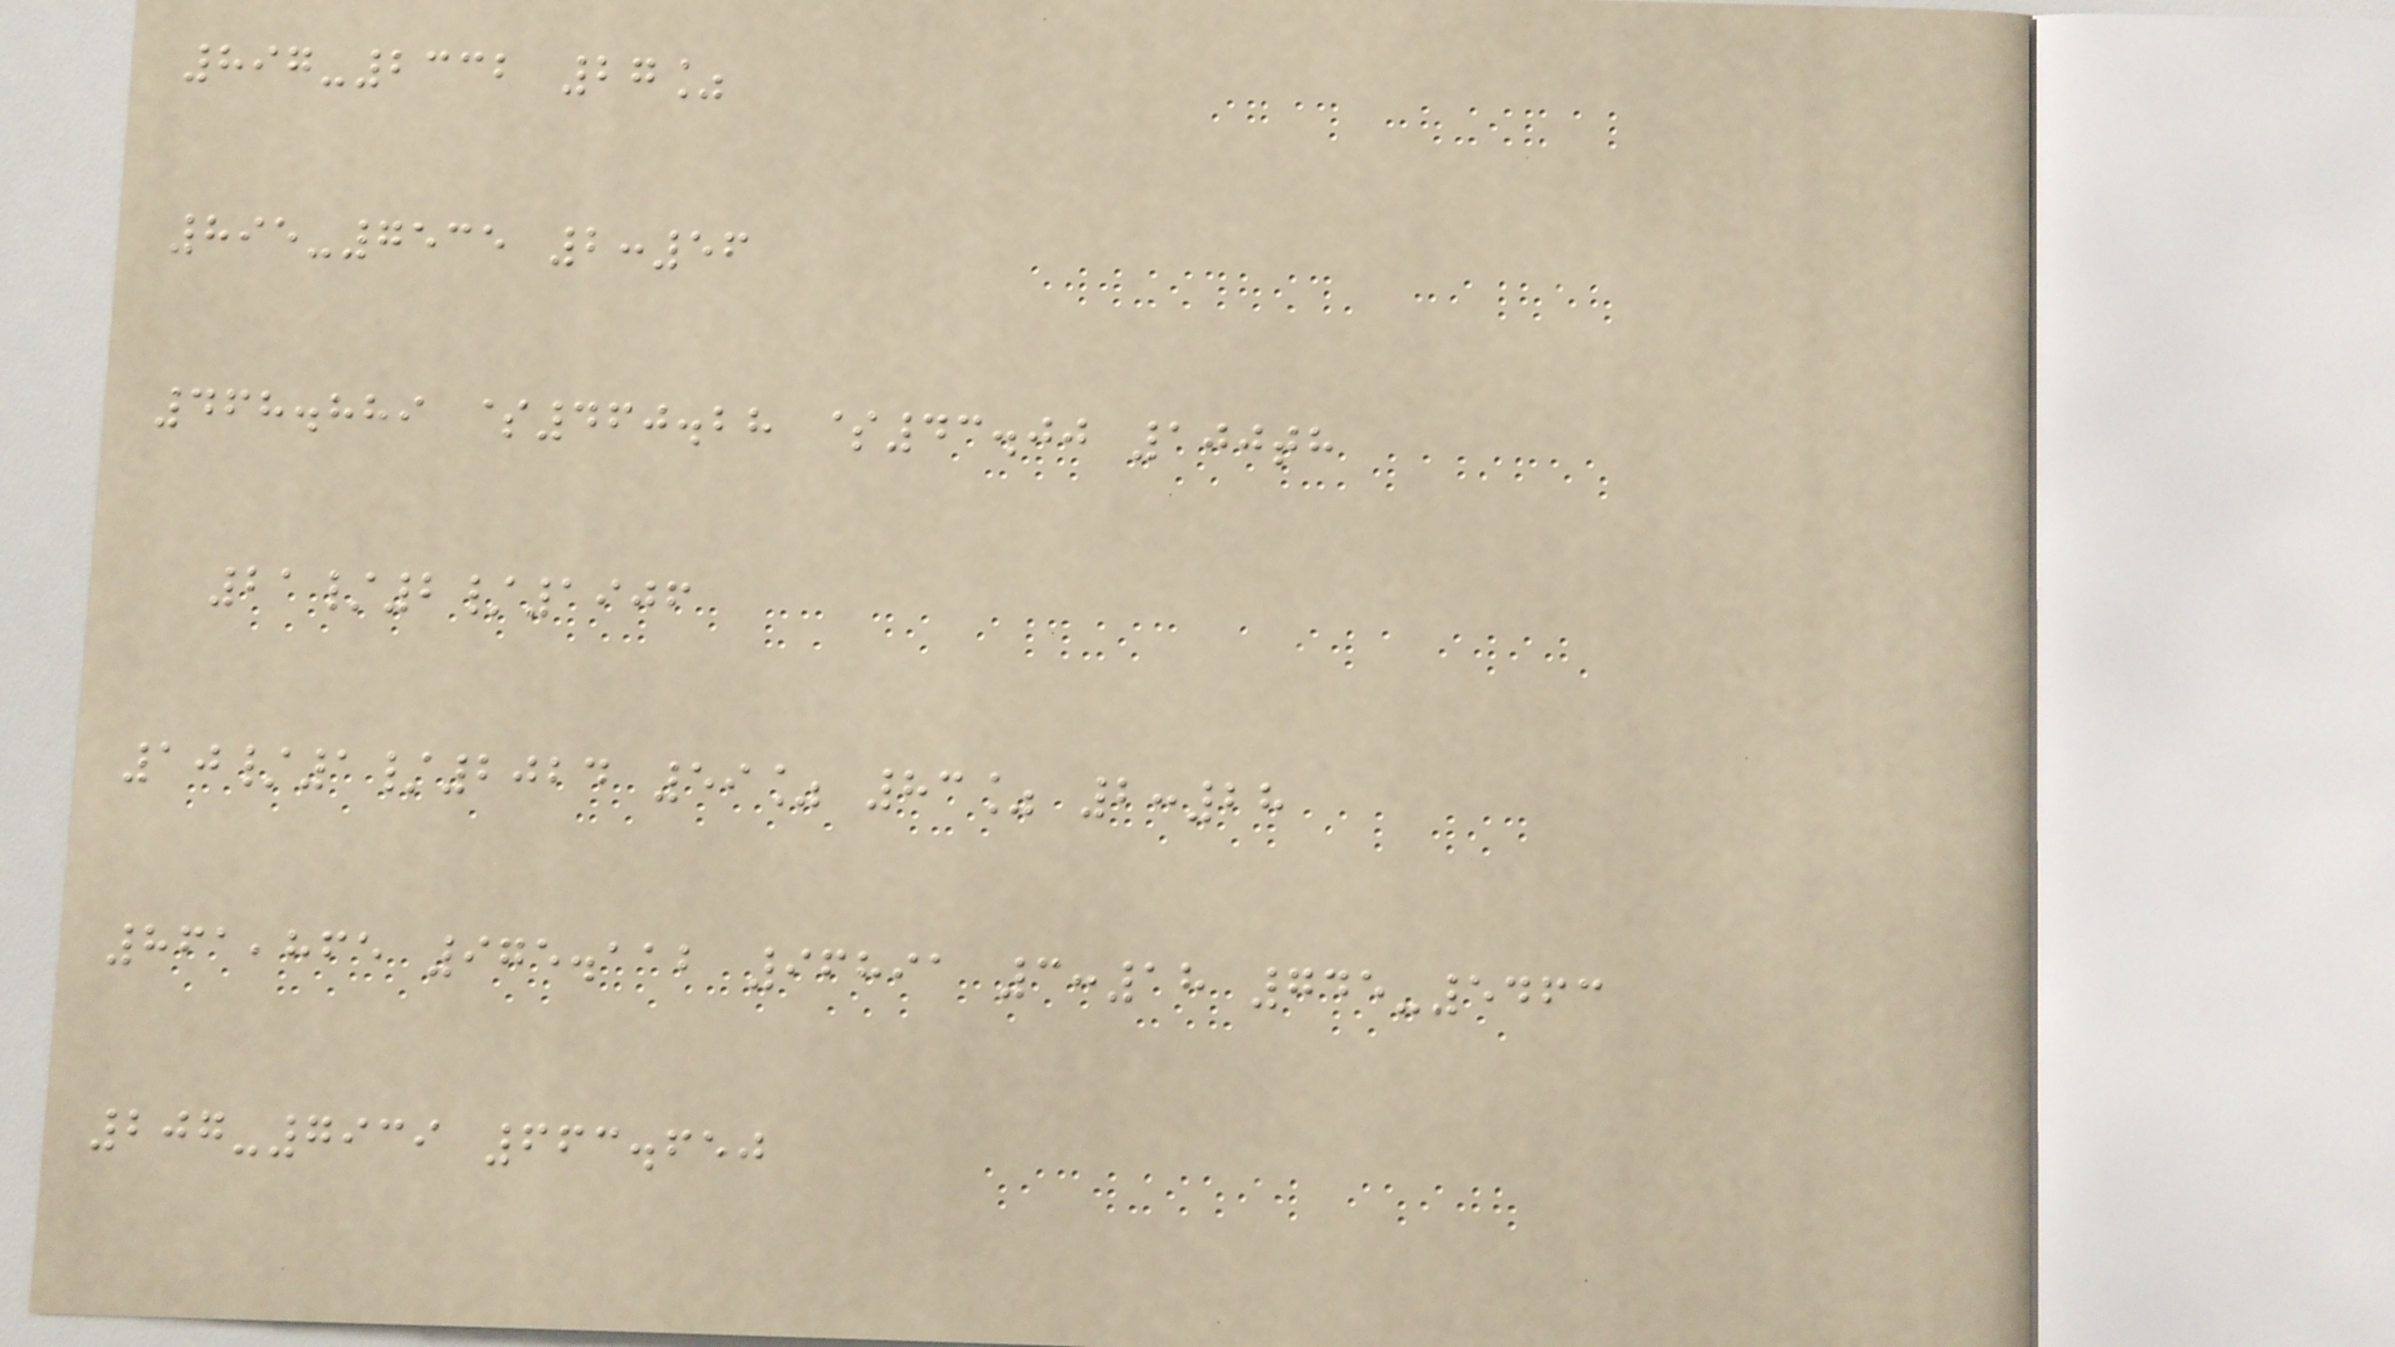897-2332 27%
895-7535 2:56
468.889 $460.28 $43.00 100th
21/2/1906
10/1/2024 59% 83% 2:28
861,865 975.112 96891 3:18 745-5463
207-7939 663.650
